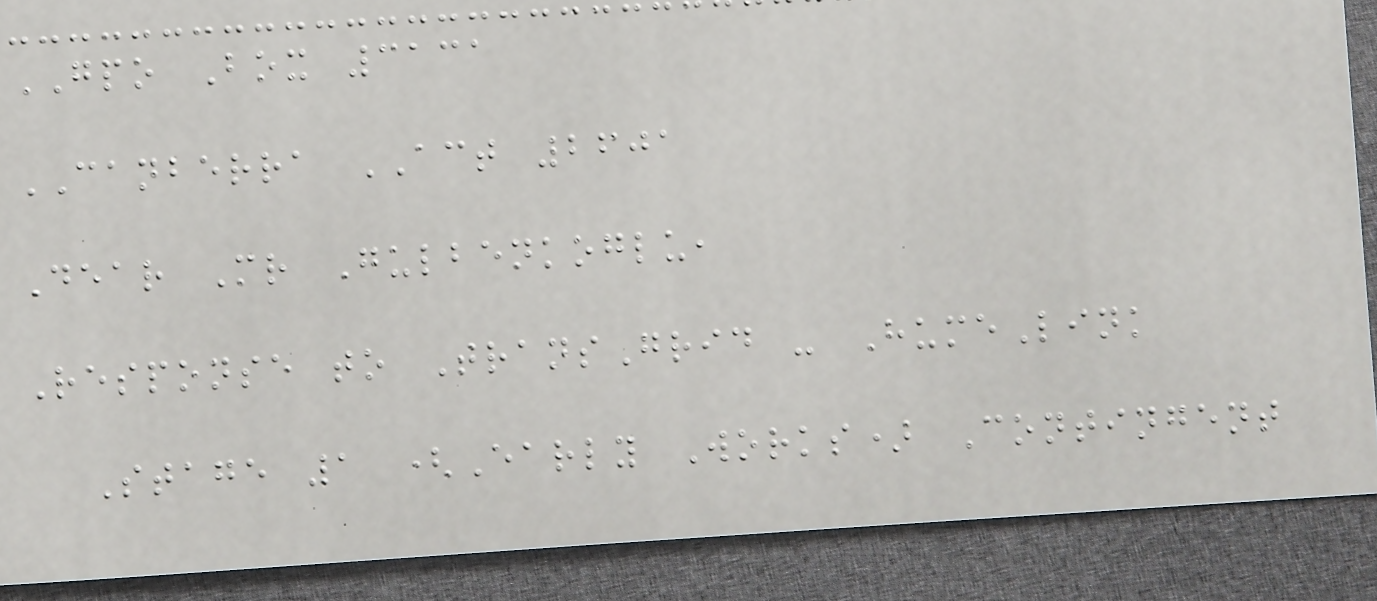GPO Box 3131
CANBERRA ACT 2601
Dear Mr Gulbenkoglu,
Response to TransGrid - HumeLink
Stage 1 (Early Works) Contingent
